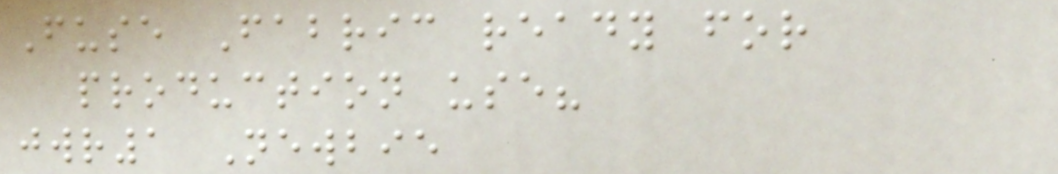Fuse Fabric ready for
production use?
jwr1 Newbie
